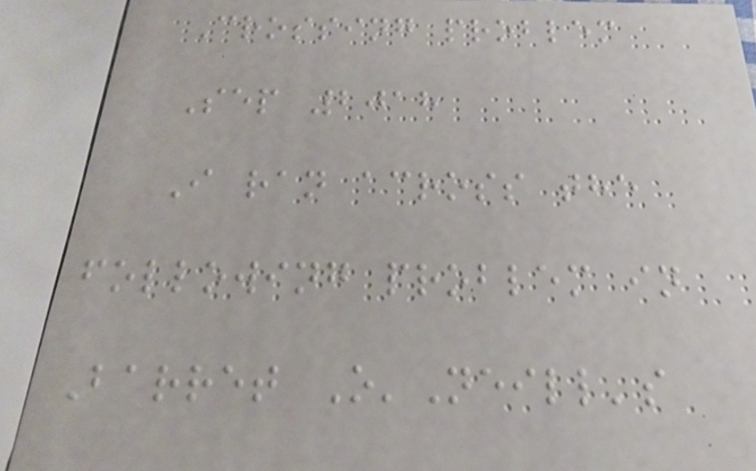Crossing problem
Sep 2018
I ran across the
following problem in
Barret O'Neill's
